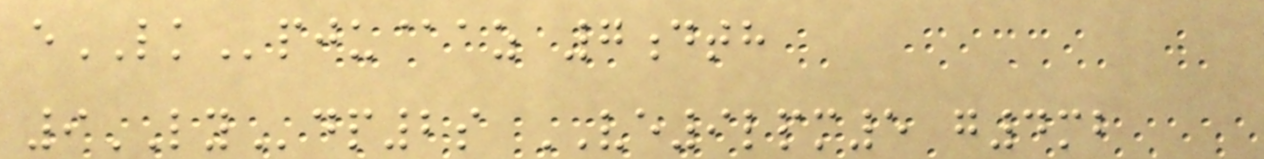eLKpju@az 7dth
9LYdp2s VE9lpm5 g4mb
